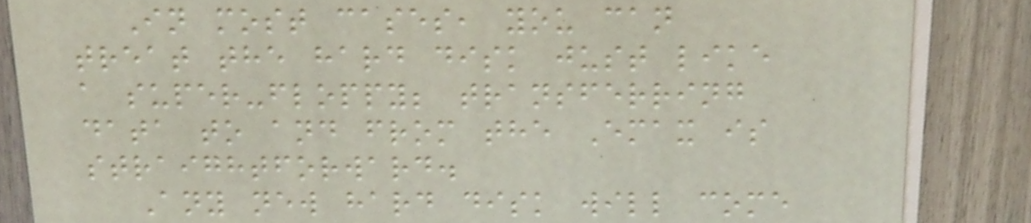In most cases, you can
treat the hard disk just like
a super-floppy; transferring
data to and from the Emax is
straightforward.
Any new hard disk will come
